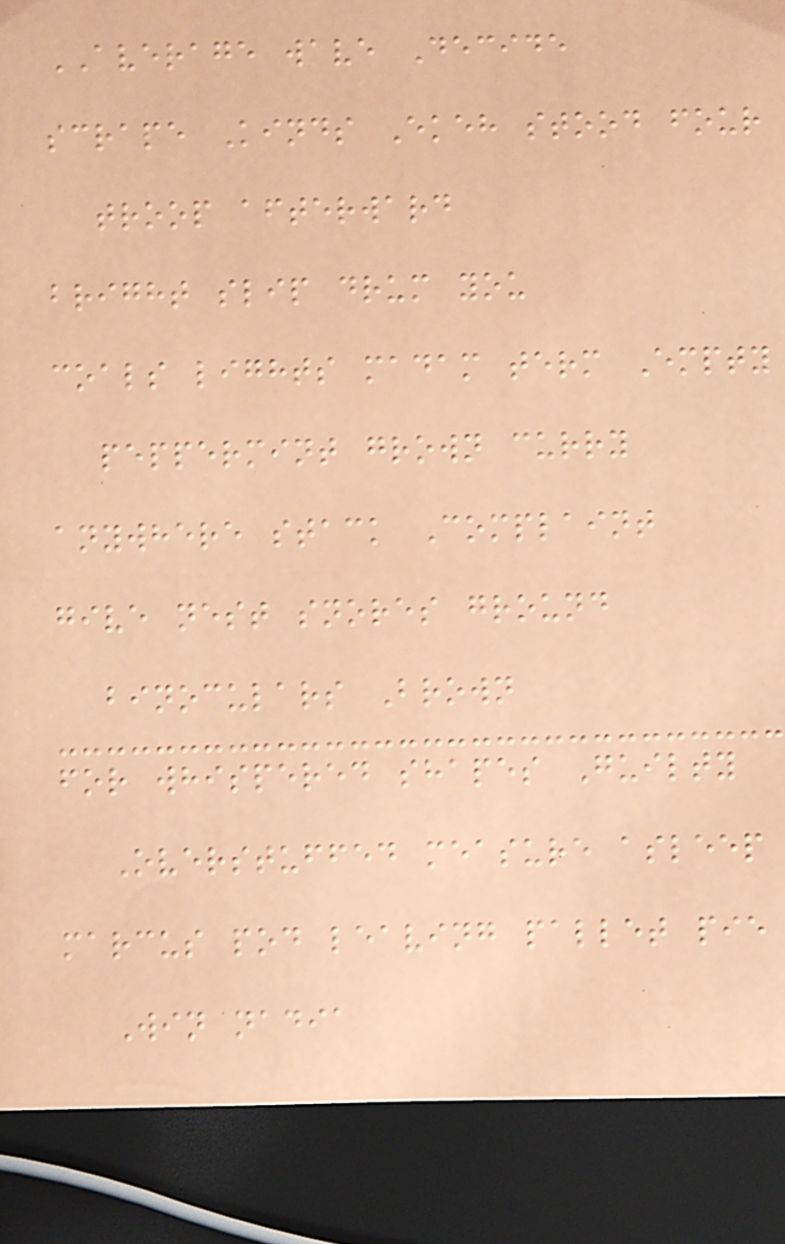AVERAGE wave Decide
scrape Kinds Ekeh stood four
troop afterward
bright slip drum you
coals lights madam term Empty
peppermint grown curry
anywhere stack Complaint
give nest snores ground
binoculars Brown
for whispered shapes Guilty
Overstuffed measure asleep
marcus pod leaving pallet pie
Win nadia
